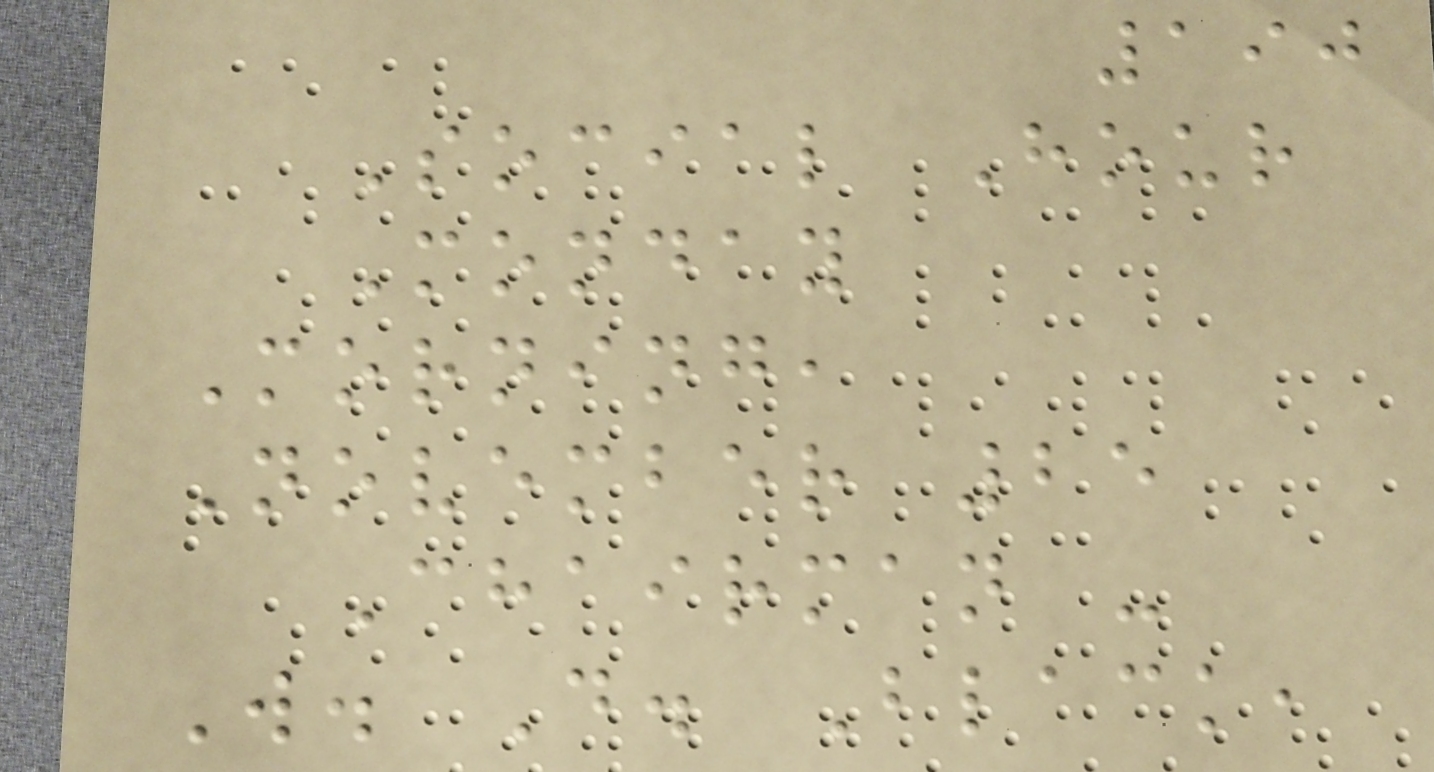190
Social Hour
Monday
Morning,
November 25
Chairman -
W. D. Black,
